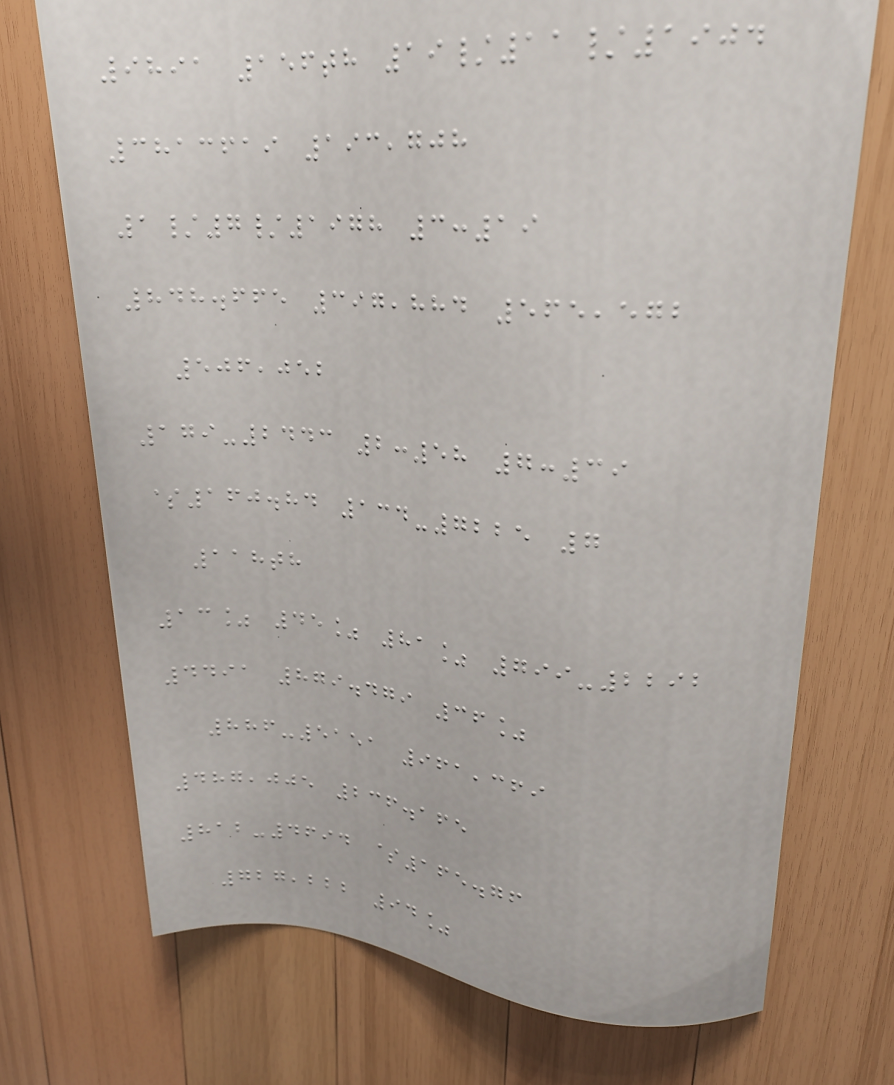9891 156th 19/11/1904
3813619 193,708
1/7/1978 3:19
848.665 397,884 565,572
506,052
179-2443 2:58 7:39
$160.84 134-7225 7
118th
13% 45% 81% 799-2292
4491 879.479 36%
886-5151 961,369
487,005 236.165
812-4694 $165.76
727,222 94%
